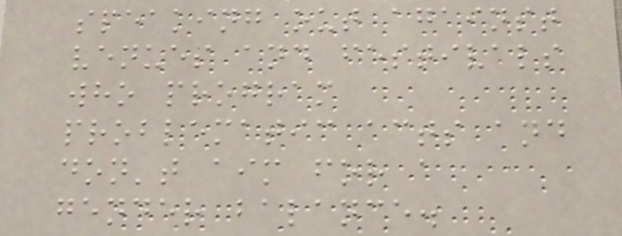speaking out against
venues and festivals
who program
problematic acts and
don't aim for a
gender balance.
